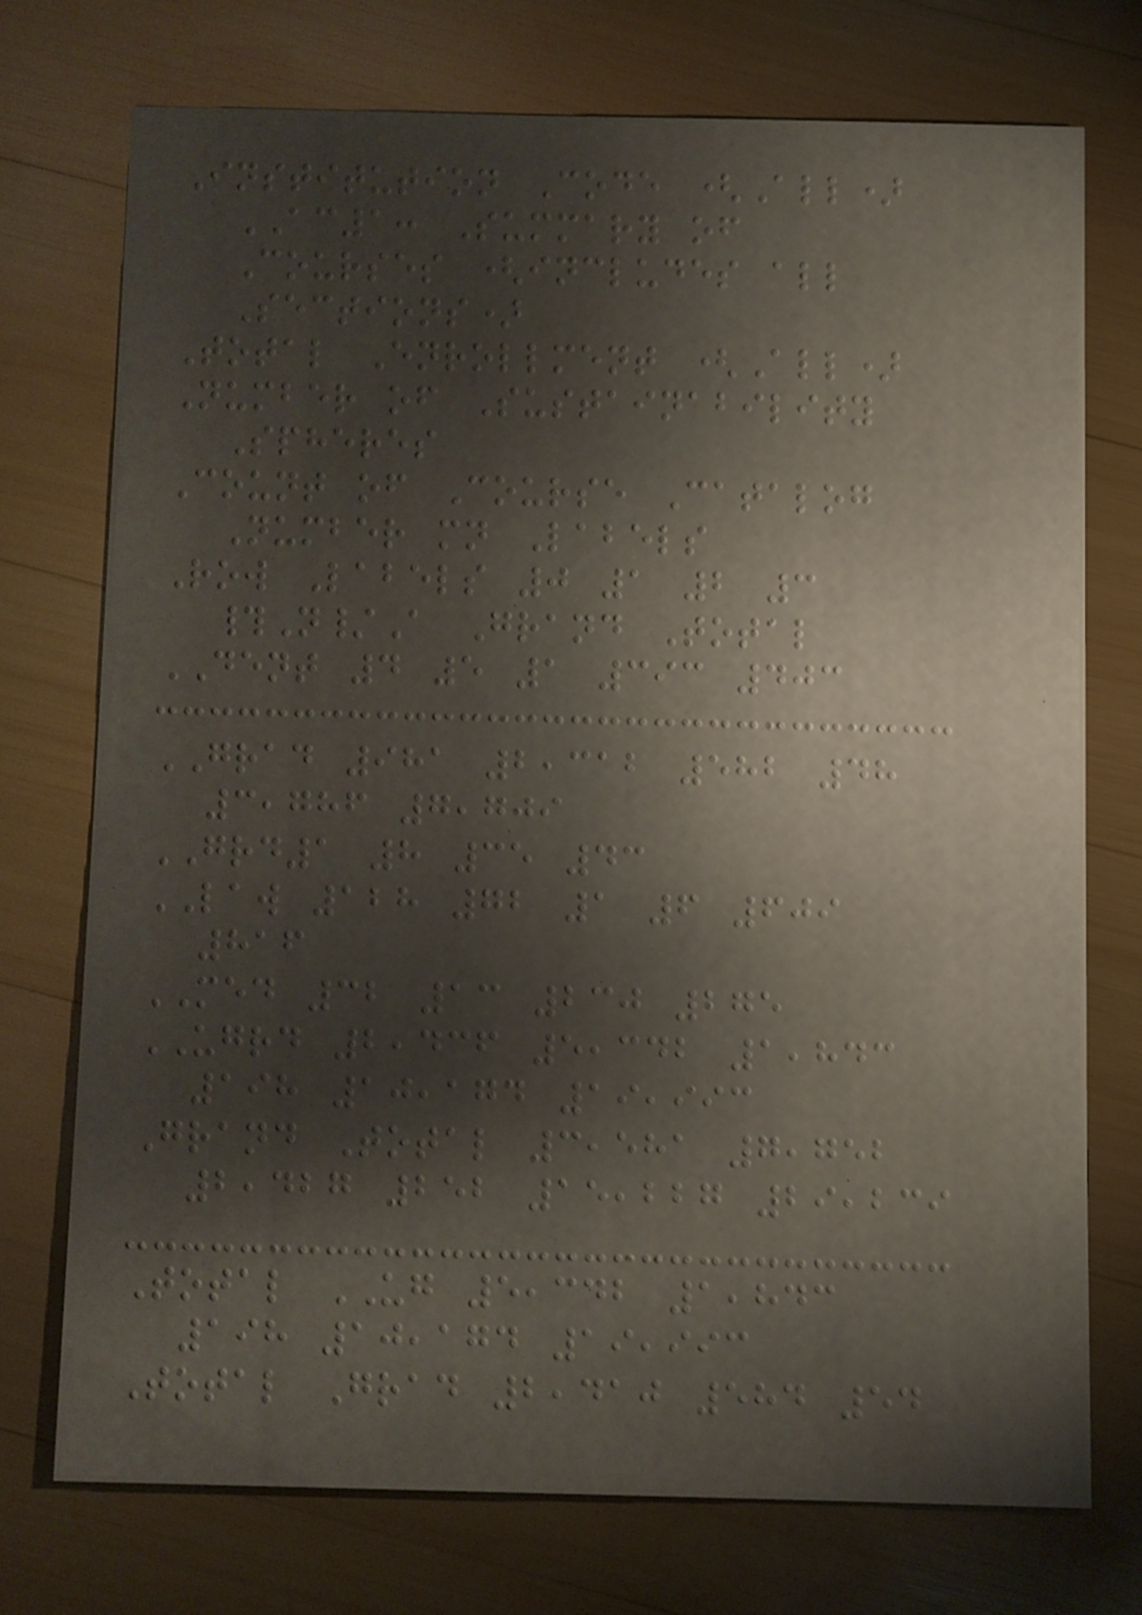Institution Code (All)
AC1: Summary of
Courses (includes all
Sections)
Total Enrollment (All)
Number of Sustainability
Spheres
Count of Course Catalog
Number mn Labels
Row Labels 0 1 2 3
#N/A Grand Total
DENT 4 5 1 393 403
GRAD 981 2,312 582 48
3,786 7,709
GRD1 8 35 43
LAW 128 72 1 6 609
816
MED 32 13 230 275
UGRD 2,436 5,342 1,843
198 10,174 19,993
Grand Total 3,581 7,752
2,427 252 15,227 29,239
Total UG 5,342 1,843
198 10,174 19,993
Total Grad 2,410 584 54
